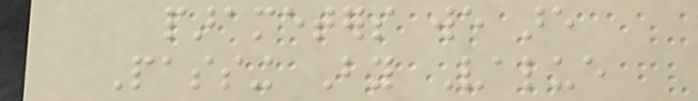parameters we are
Passing By Value
